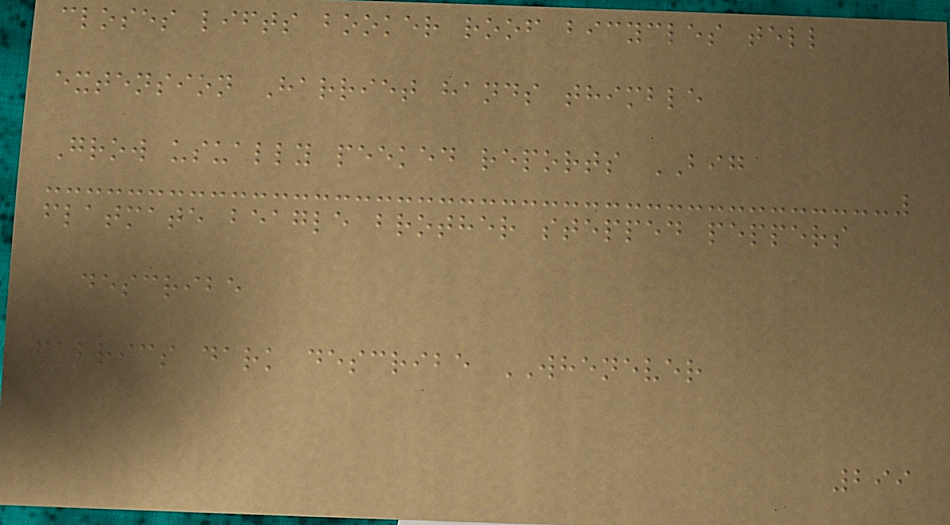closes lifts booker roof bicycles tell
extension Harriet hands thimble
Grow usually peeked reports BIG
flatmate beagle brother stepped peppers
describe
fabrics dark describe WHENEVER
299
